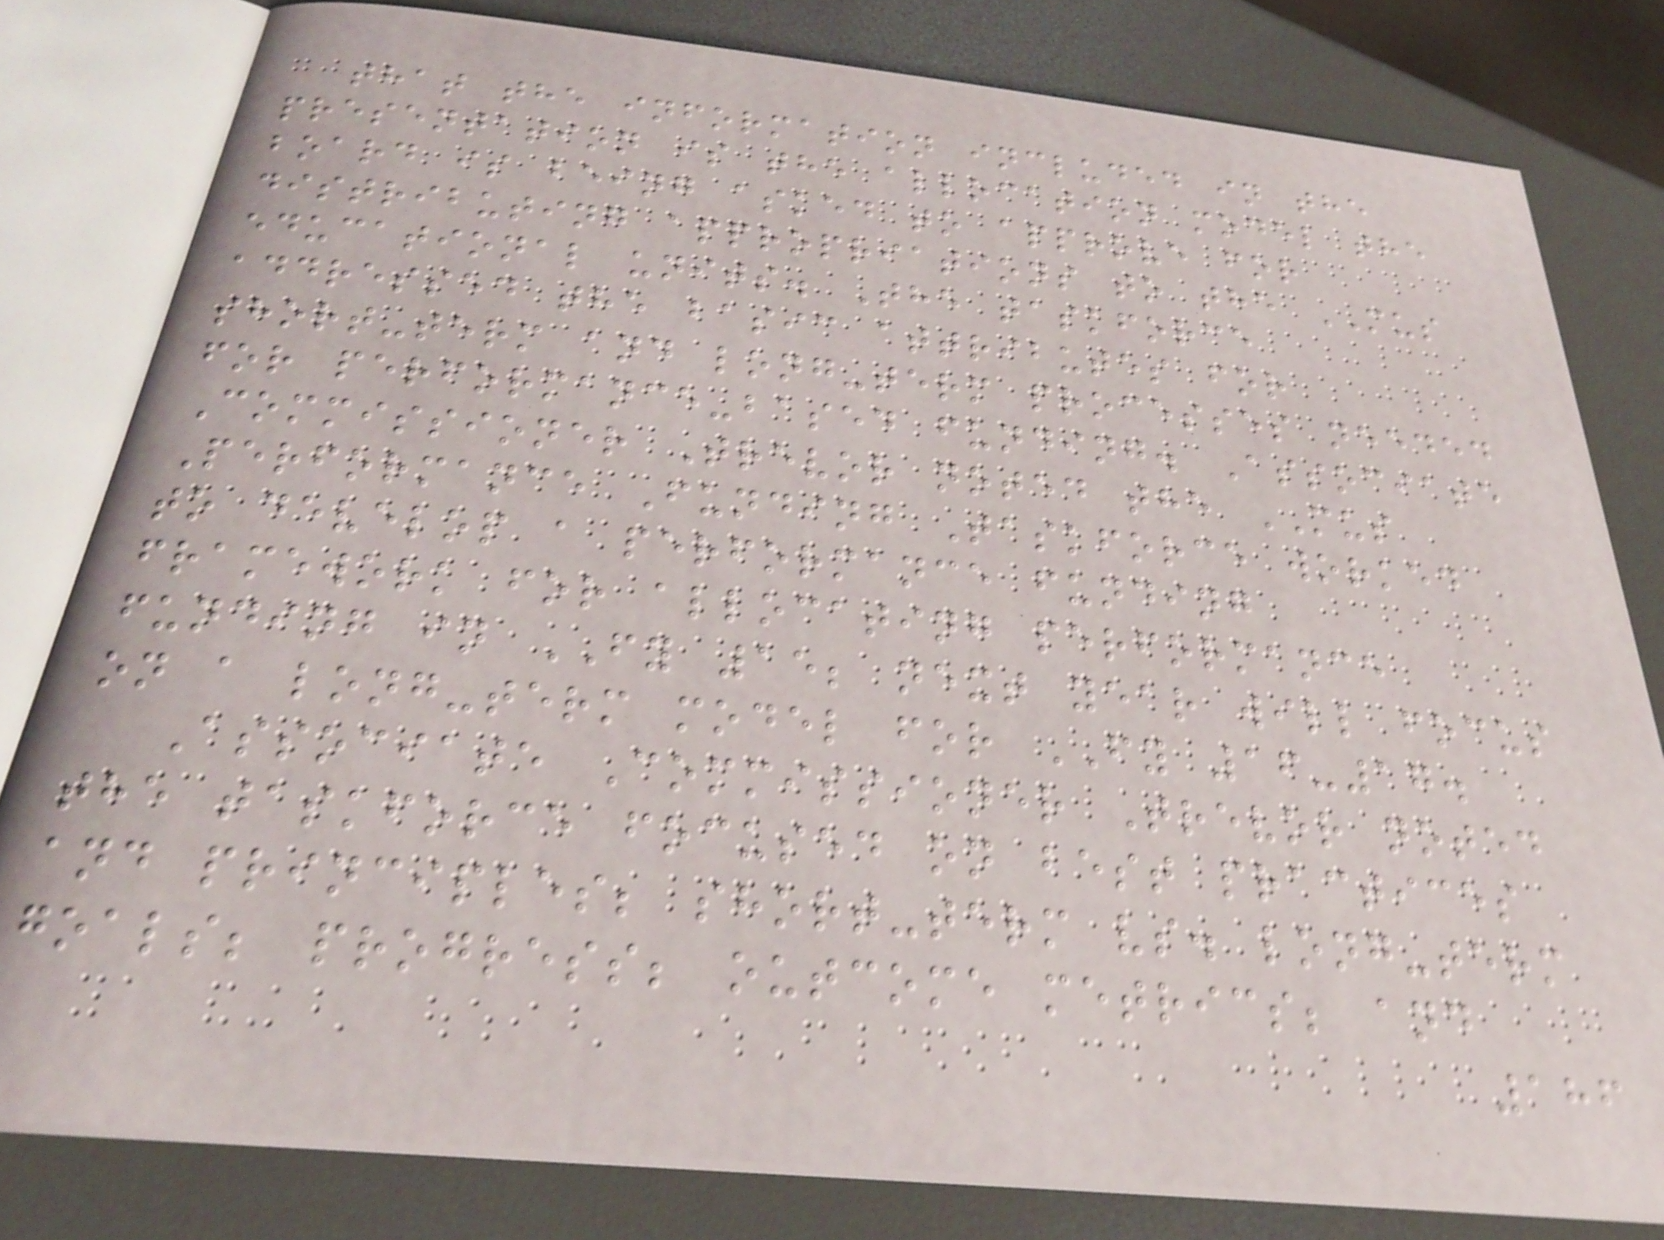that the information included in the
presentation is the allocation model the
board is being asked to approve for
distributing appropriations to the MUS
educational units. The taskforce
addressed the basic attributes for
short-term and long-term processes needed
for performance-based funding. Associate
Commissioner Trevor noted the MUS
Performance Funding Taskforce worked
to develop a performance funding
framework for allocating performance
funding in FY 15; next year will focus
on a long-term model for FY 16-17.
Associate Commissioner Trevor noted
the taskforce focused on best practices
and principles; short-term vs. long-term
goals; progress; outcome metrics; and
186
